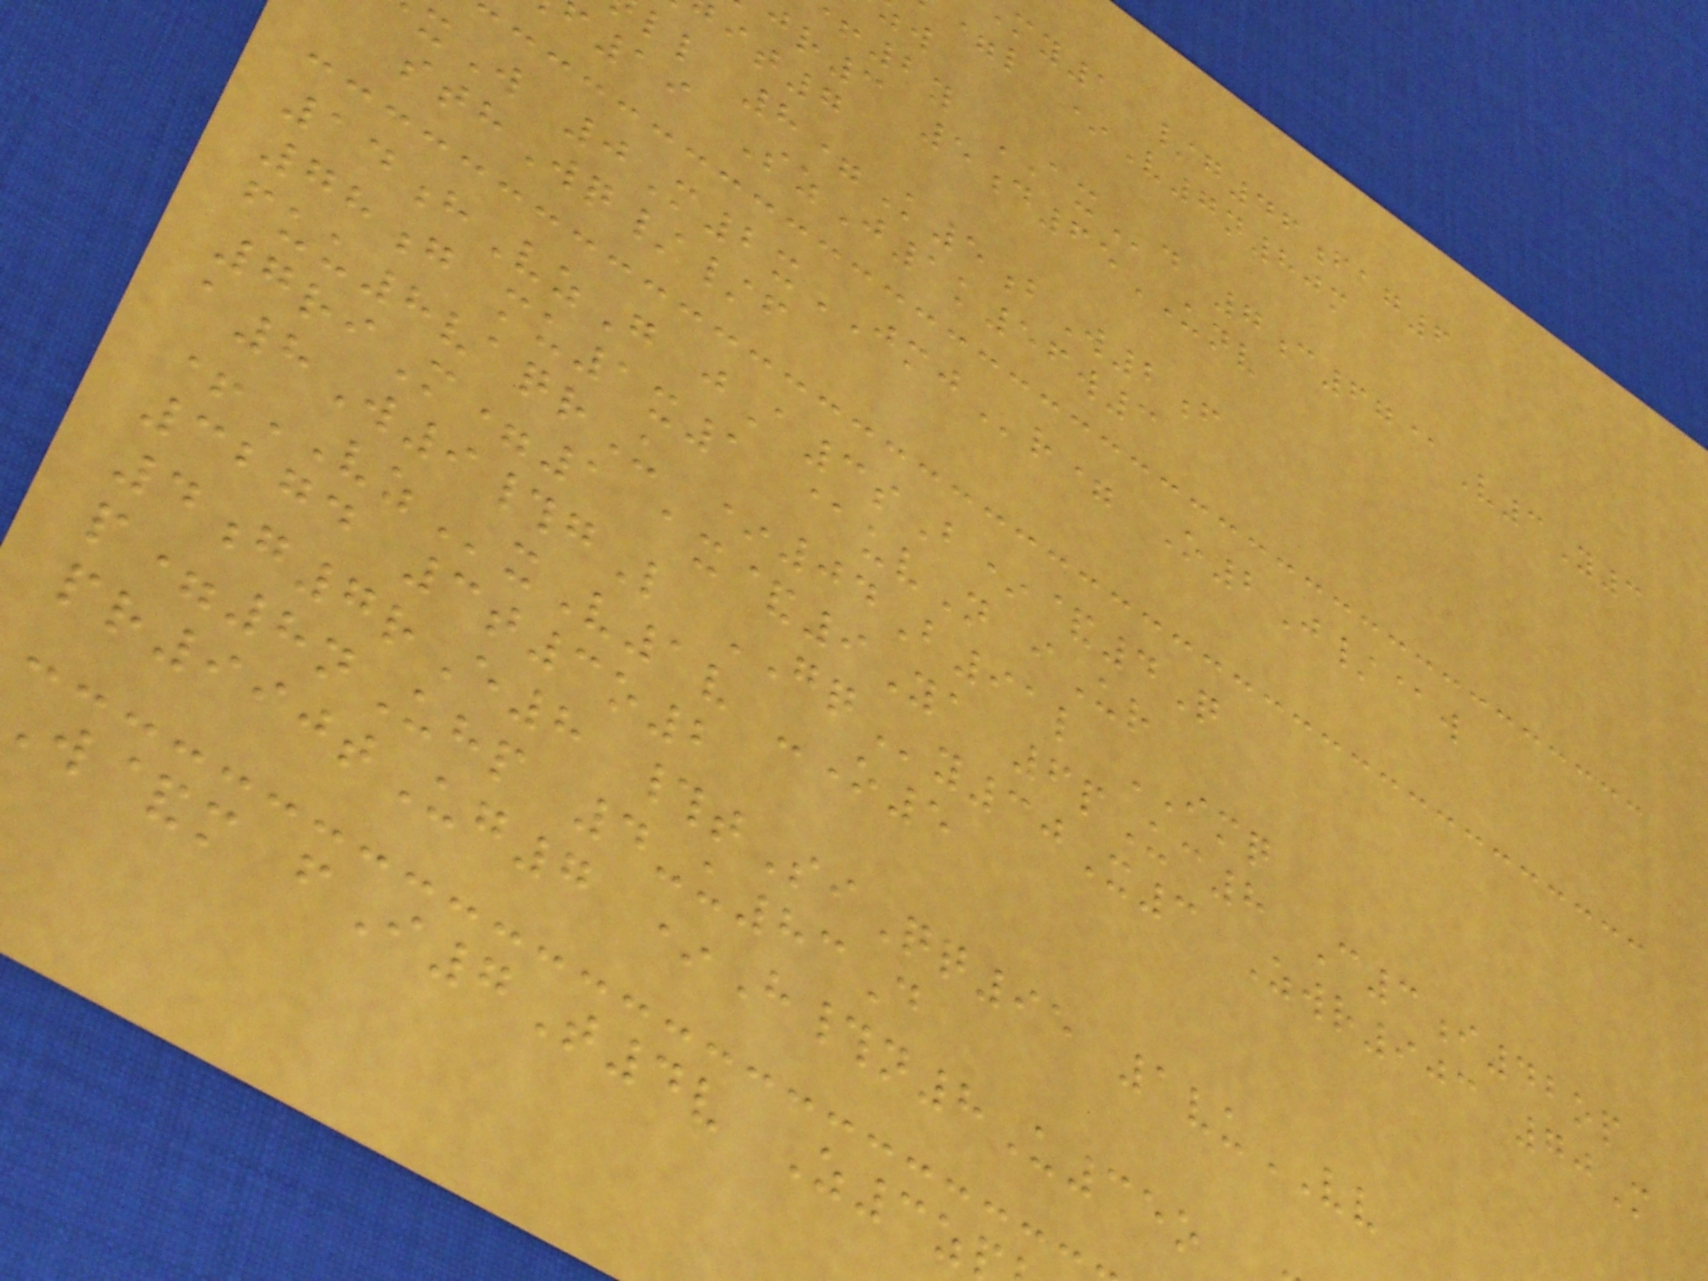my1 /g46fag6
=l *V7n80m
2y AXd 7c67@V3Y3
jr3 5d65UNV
it7
ll 8=K5bW2f
19 SzJ1k56w3
xW 0M2xJMJr= O2J/@w
sthWq//f
14hVzG jA3sB*&4Q
78g mu1x1 @uvN iUr
fuu8vaqrU *04B91l IMQ
7riM=1 ax&9Ya 6pUc8 C3i42op
a8W9#gL GQy30X3 Zwr903 70M
+VZxV1v -O5
3274 3t3o2
4g7rE8 #tSiQq95 1vuVV
p=8nUhp 4-u83D
pr990tUg7 *H#n8U35o
w&m fI7T4v Z3z
